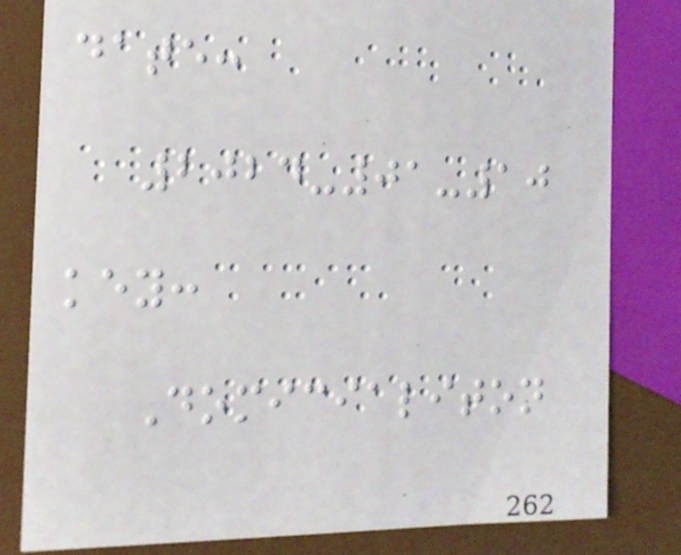date:
2024-01-10
key:
Domicialiton
